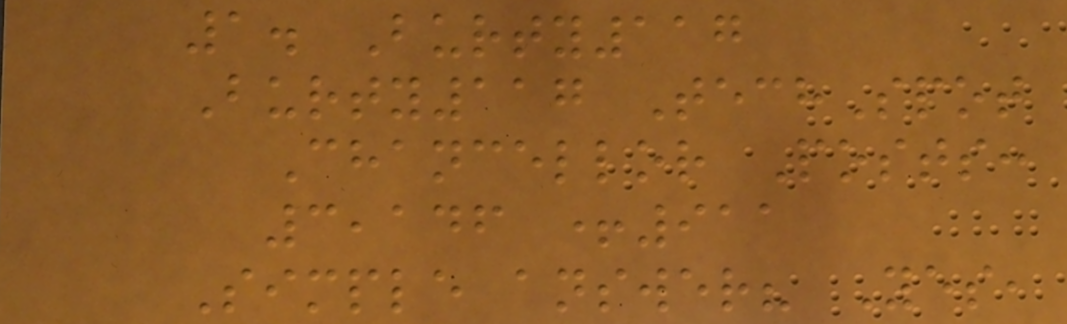1. Burty117
Burty117 TechSpot
Chancellor Posts:
3,146 +911
Simple answer? Yes,
